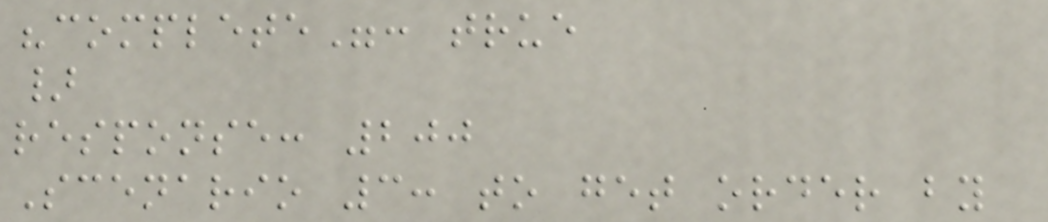"complete": true
}
response: 200
Scenario 3: to get order by
